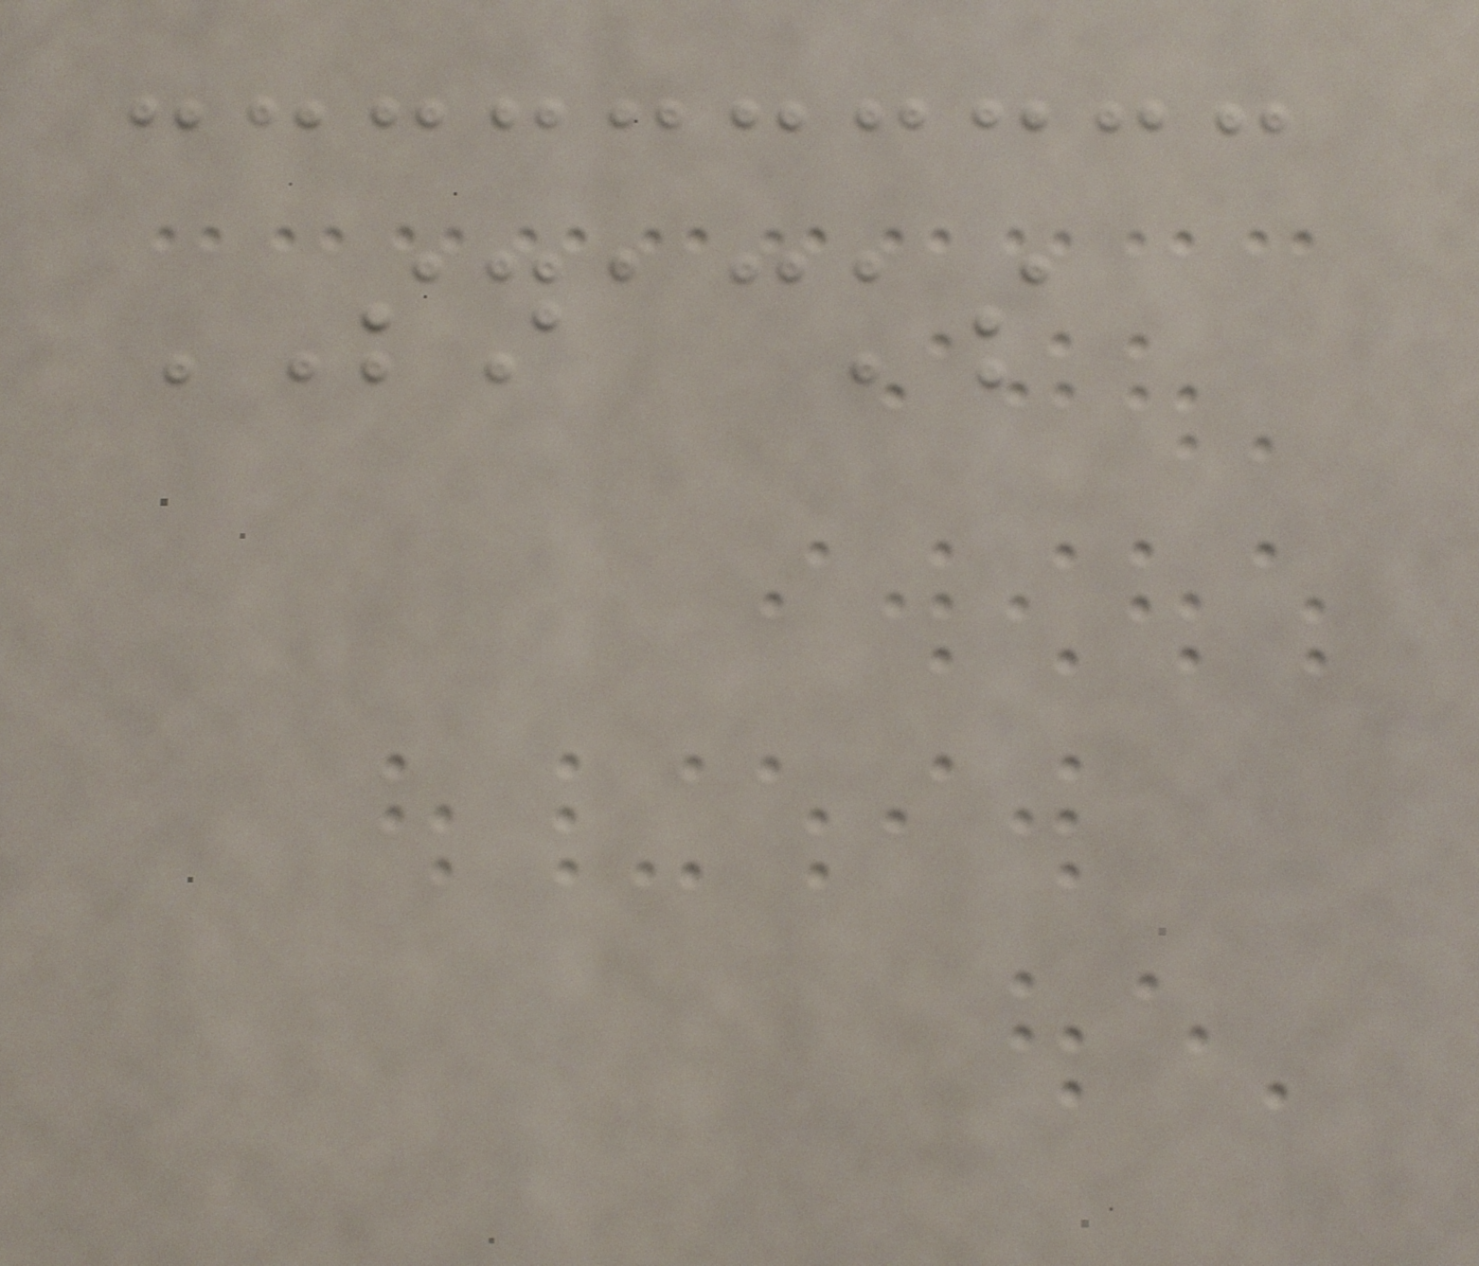SNACKS
